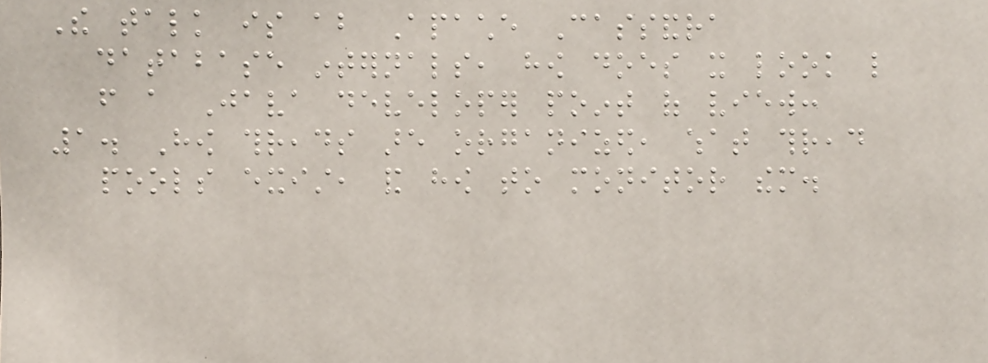The talk is about Apache Cassandra
database internals, how does it look like
from a Java developer point of view:
1. How threads are organized, what thread
pools exist, and how to monitor them.
